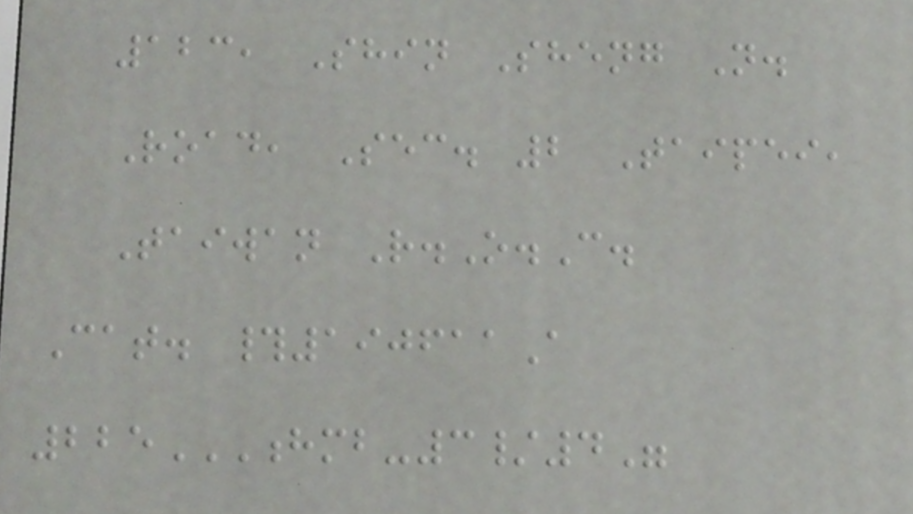123, Shin Sheng N.
Road, Sec. 2 Taipei,
Taiwan R.O.C.
Cat. #190611A
225HMB-3/4"
